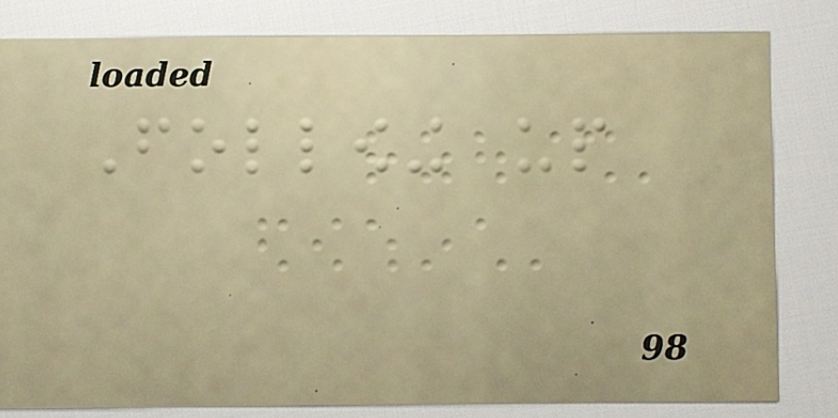Following up
